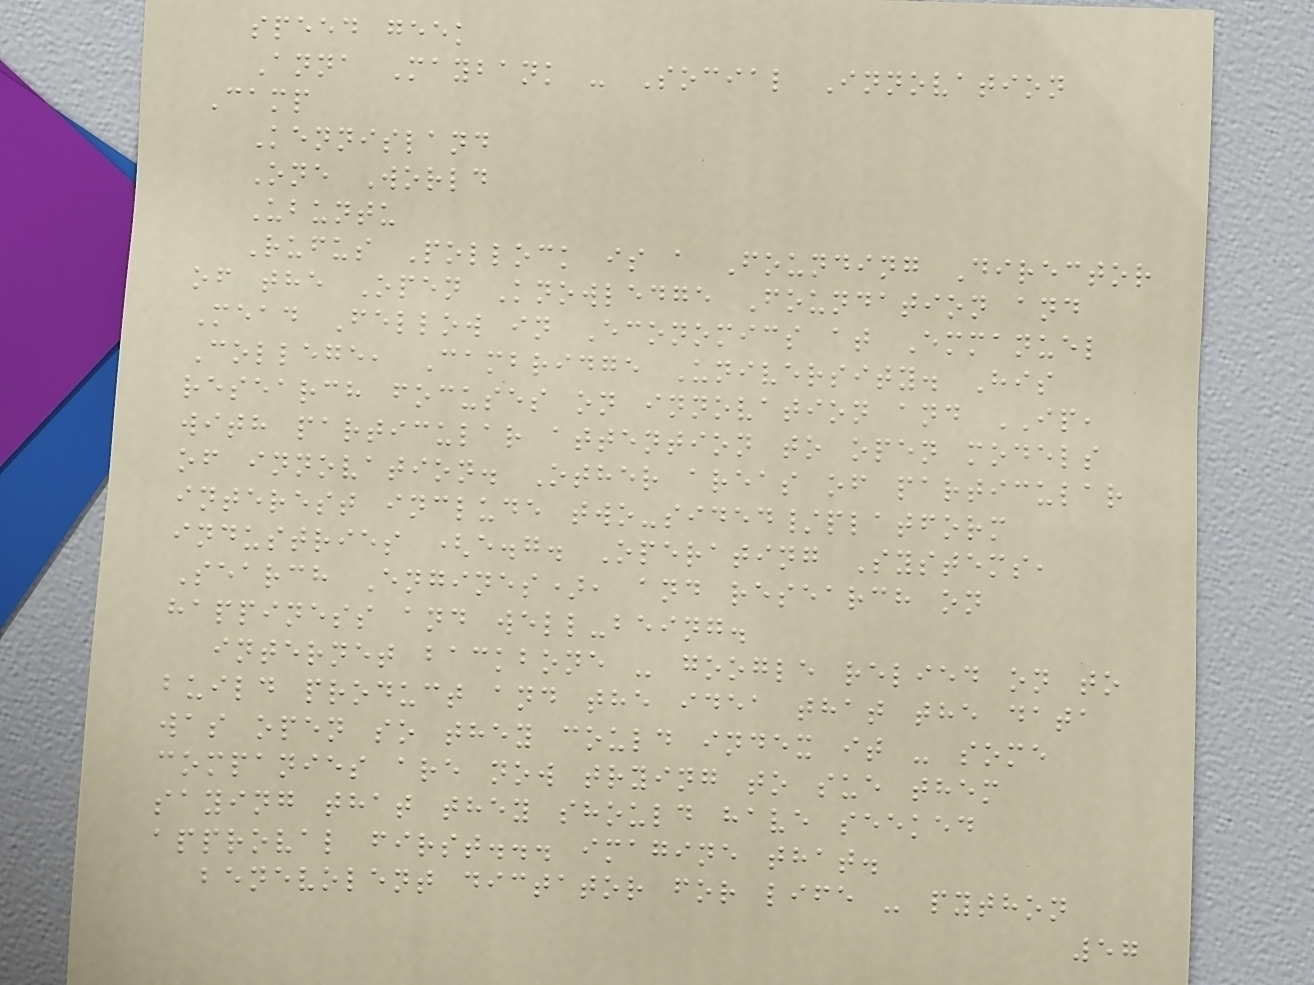speed geek
Anna Maybank - Social Innovation
Camp
Kennisland
One World
Ubuntu
Rufus Pollock is a Founding Director
of the Open Knowledge Foundation and
Mead Fellow in Economics at Emmanuel
College, Cambridge University. His
research focuses on innovation and IP,
with particular attention to open models
of innovation. Other areas of particular
interest include two-sided/platform
industries (e.g. Operating Systems,
Search Engines), and research on
happiness and well-being.
internet backbone - google relied on to
build product and the idea that the data
was open so they could index it - some
companies are now trying to sue them
saying that they should have seeked
approval first... imagine that.
benevolent dictator for life - python
57
